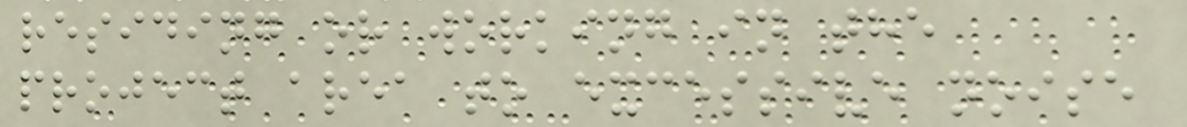residing or working in the
project area to excessive noise
